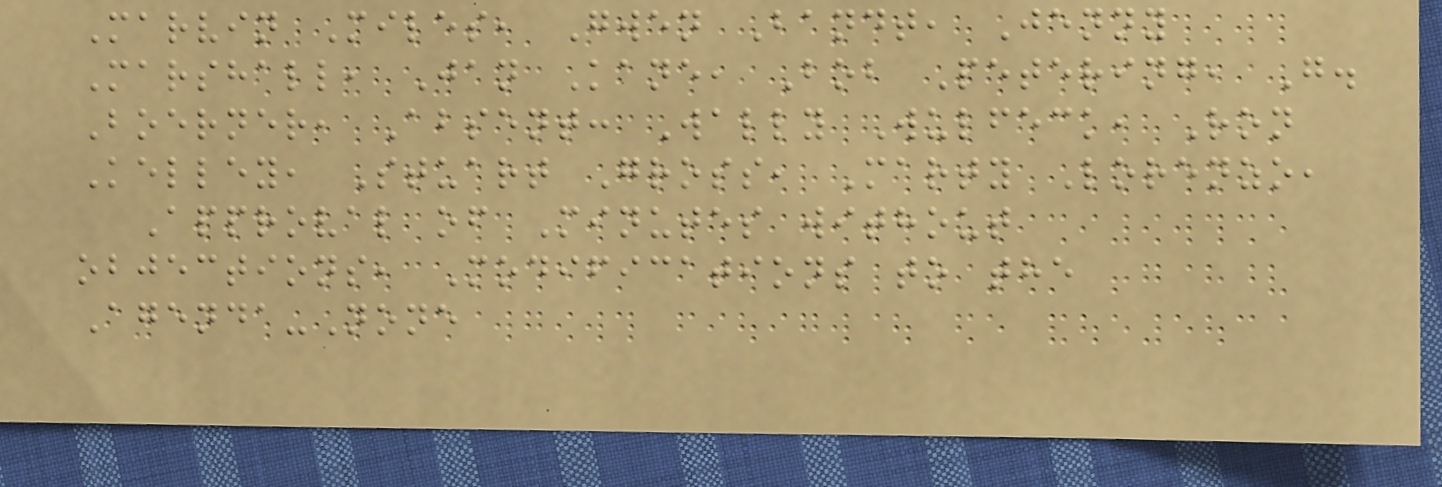Marvin Miles, Gwen Bandt, Jenny
Marshall, Jan Kane, Bob Petering, G.
Boerner, Absent: Wally Wulfeck, Ron
Kelley, Stuart Gross, Marty Lorenzo,
Approval of Minutes without
objections, Modifications to the
Agenda-None
